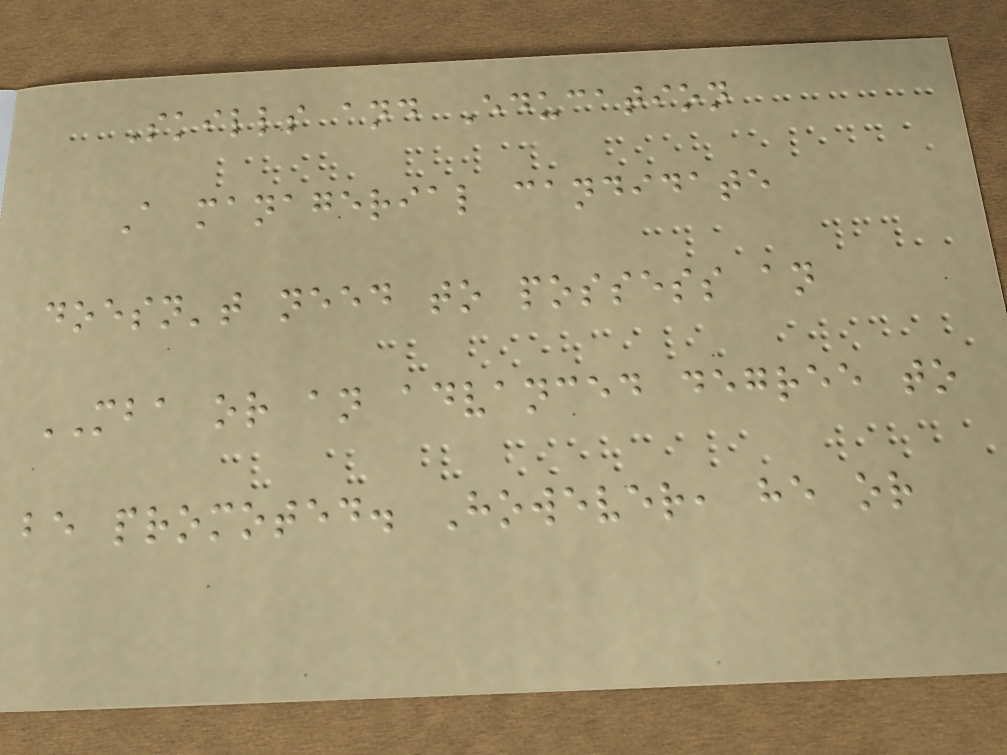Skills and Education
A managerial candidate
doesn't need to possess an
MBA or an advanced degree to
be promoted. However, he or
